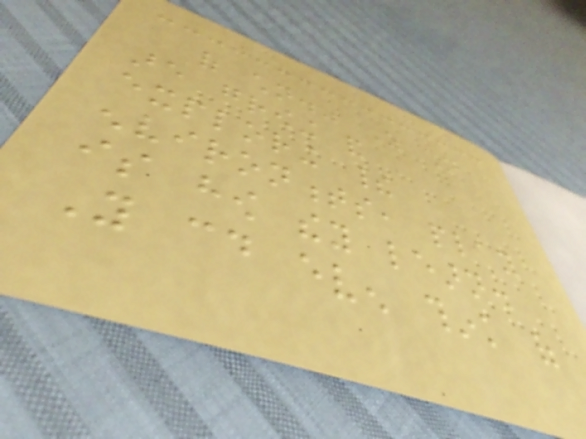of children." As children
are growing and
exploring their
environments, play
is how they learn.
You could even think of
